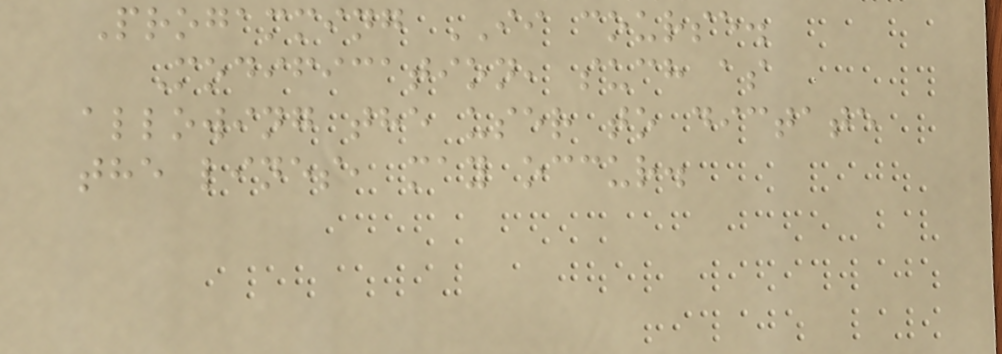Progamming II course.
Modification, such as
allowing the user to dictate
the lines, may occur.
